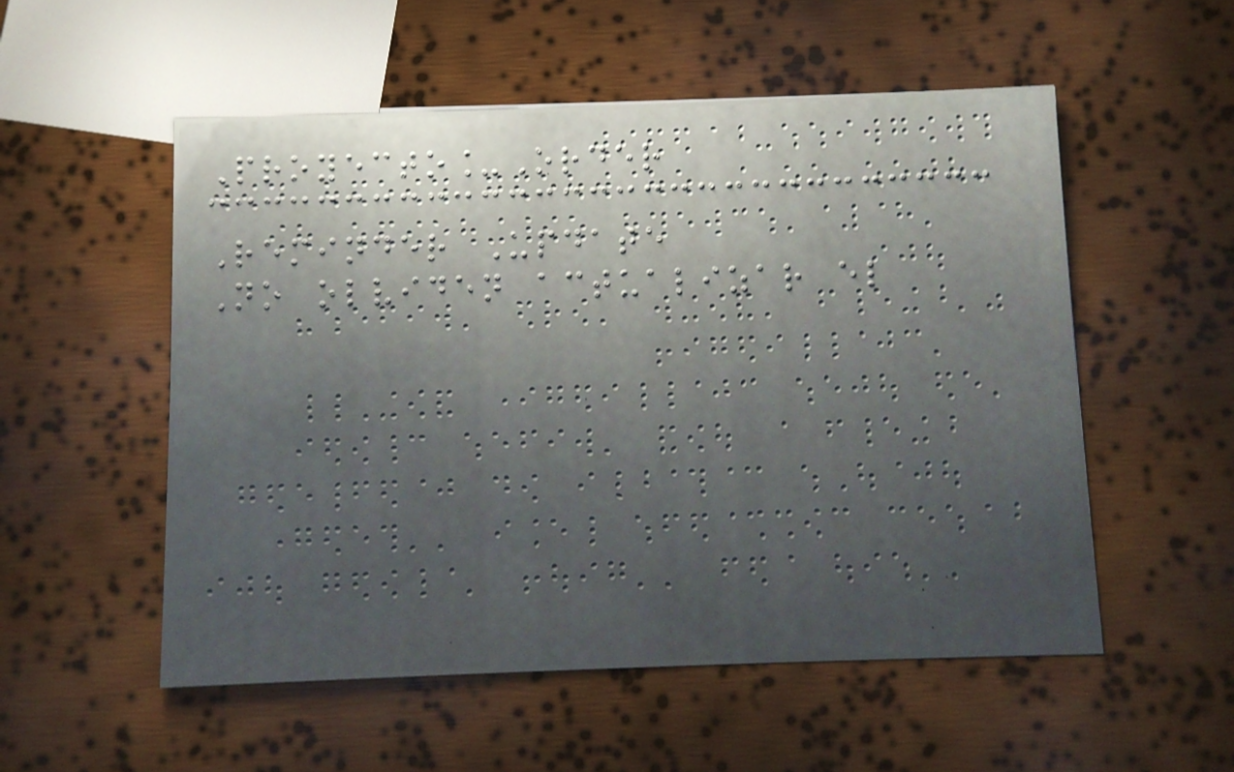Proyecto_Order
Reminder Update
No olviden actualizar el
